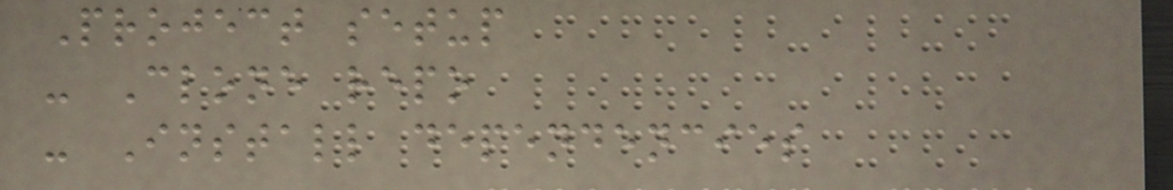Project setup
- Clone repo
- Install dependencies
